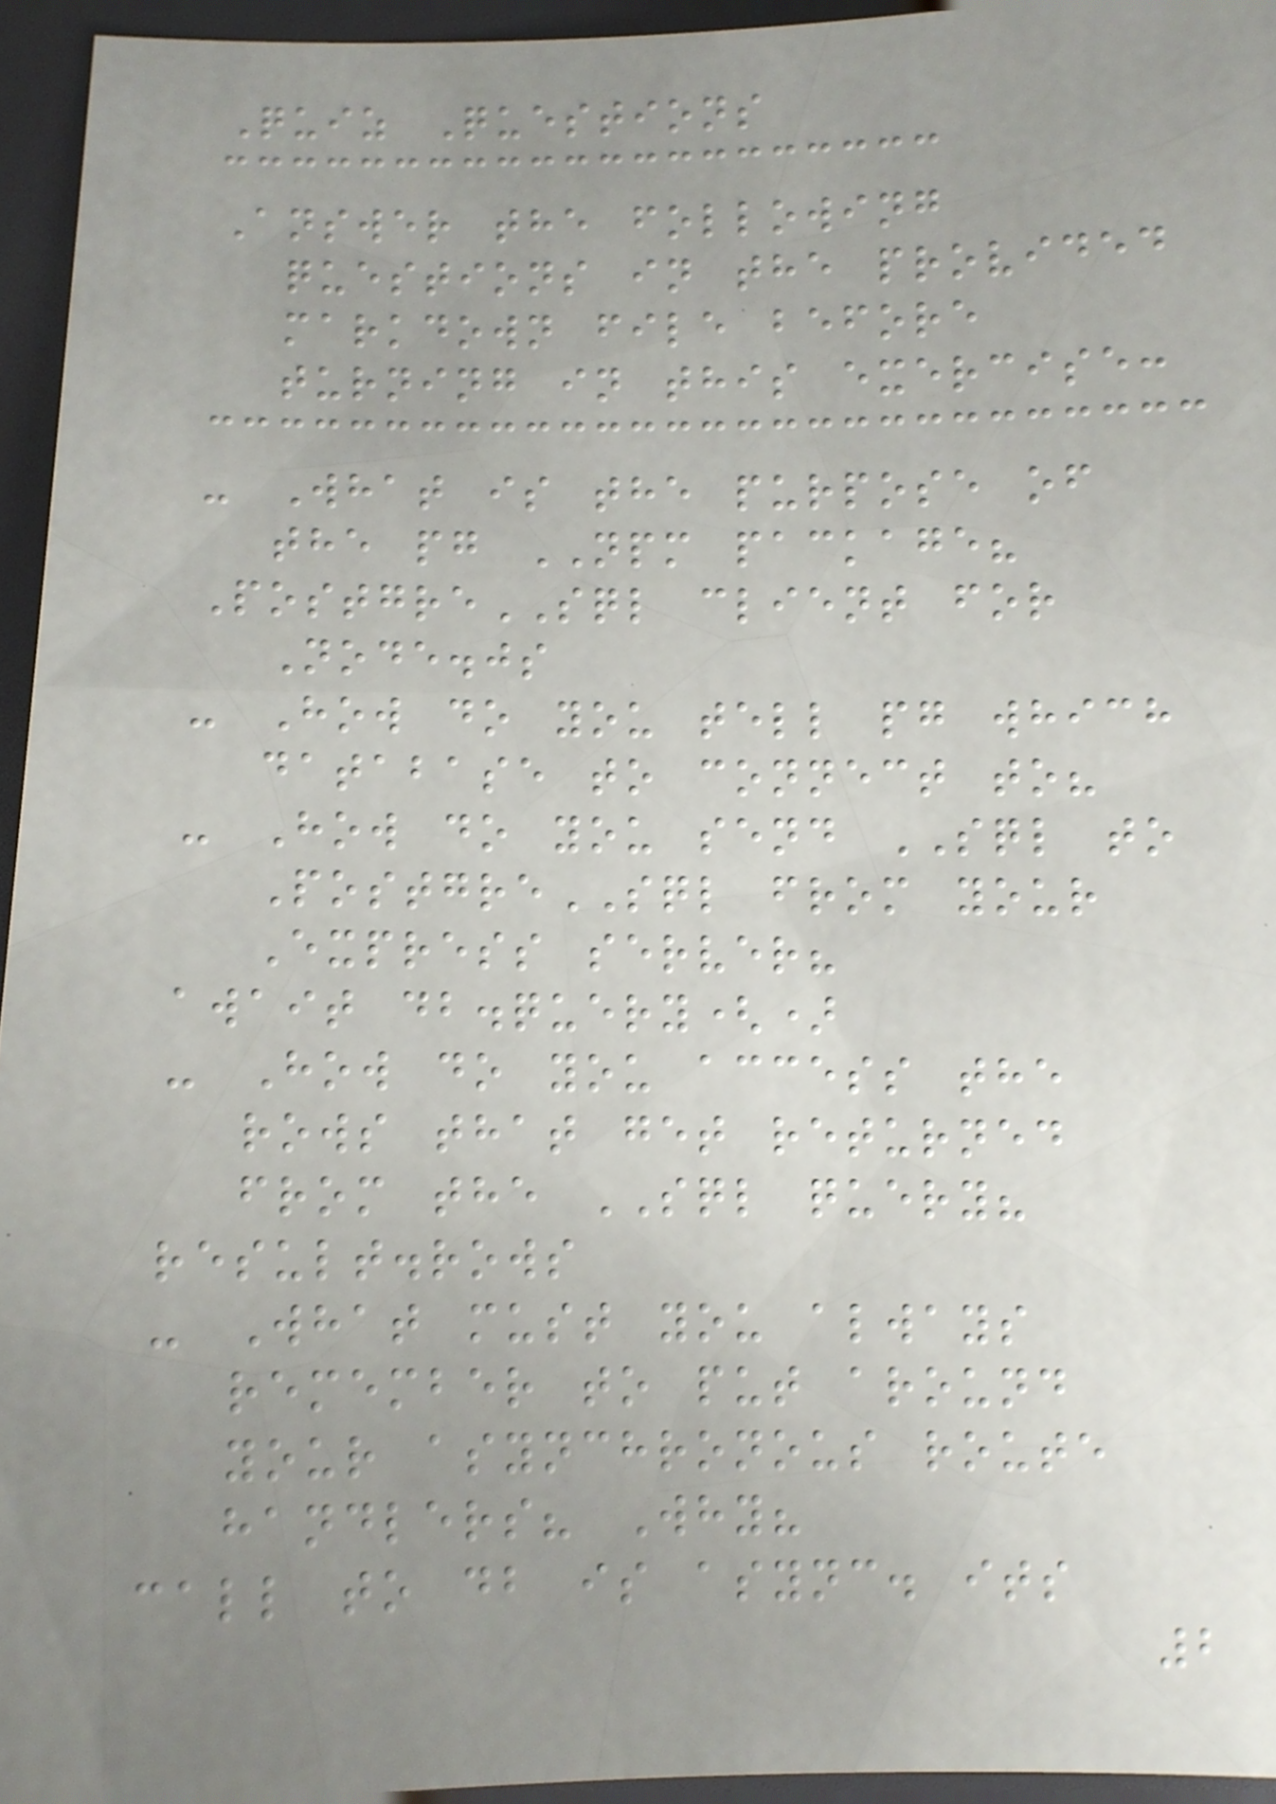Quiz Questions
Answer the following
questions in the provided
markdown file before
turning in this exercise:
- What is the purpose of
the pg NPM package?
PostgreSQL client for
Node.js
- How do you tell pg which
database to connect to?
- How do you send SQL to
PostgreSQL from your
Express server?
await db.query()
- How do you access the
rows that get returned
from the SQL query?
result.rows
- What must you always
remember to put around
your asynchronous route
handlers? Why?
call to db is async. its
2
